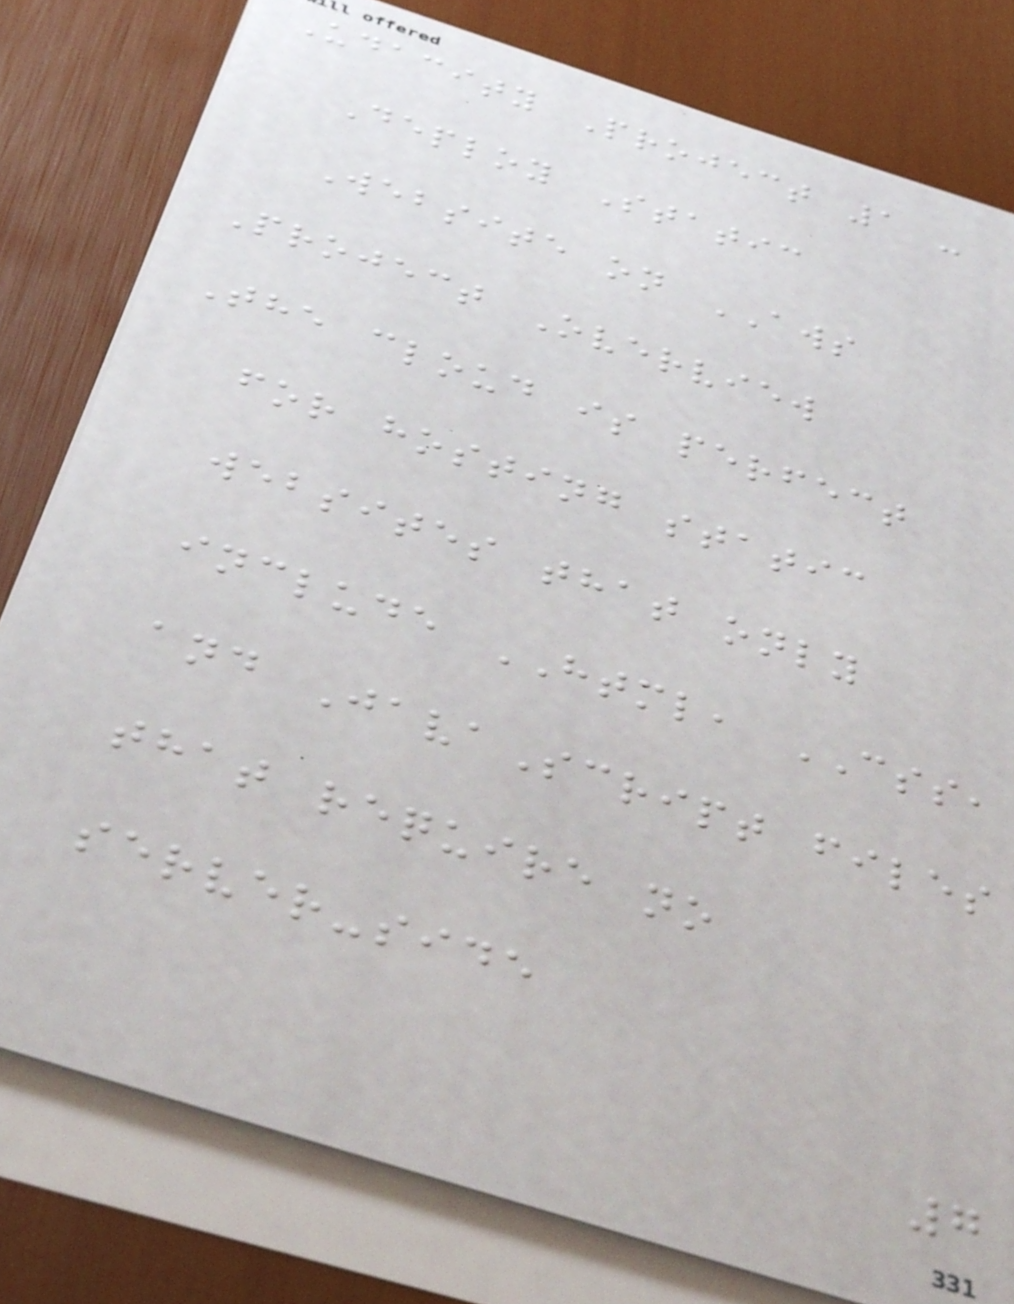Udacity Project 1 -
Deploy Static
Website on AWS
Project Overview
The cloud is perfect
for hosting static
websites that only
include HTML, CSS,
and JavaScript files
that require no
server-side
7
